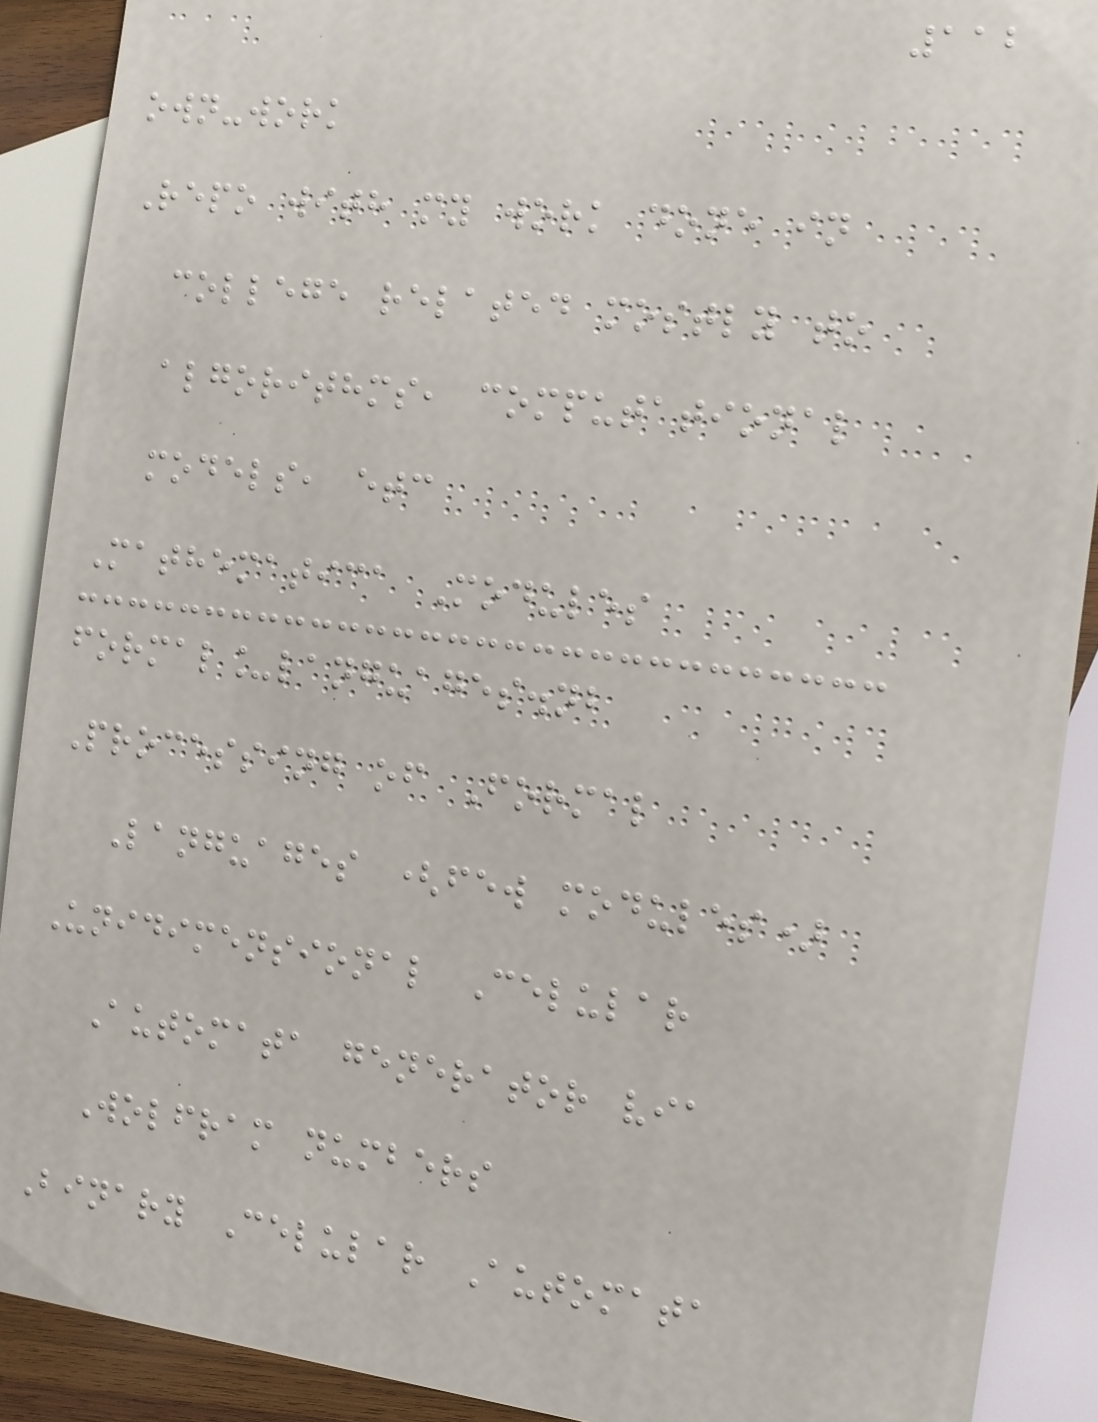112
own-work
Repo with my work done in
college related mostly to
algorithms, computational
models, etc
Mathematica Modules
formal_languages.nb
Processing of Formal
Languages (few modules)
Unidimensional Celular
Automata generator via
Wolfram numbers
Binary Celular Automata
